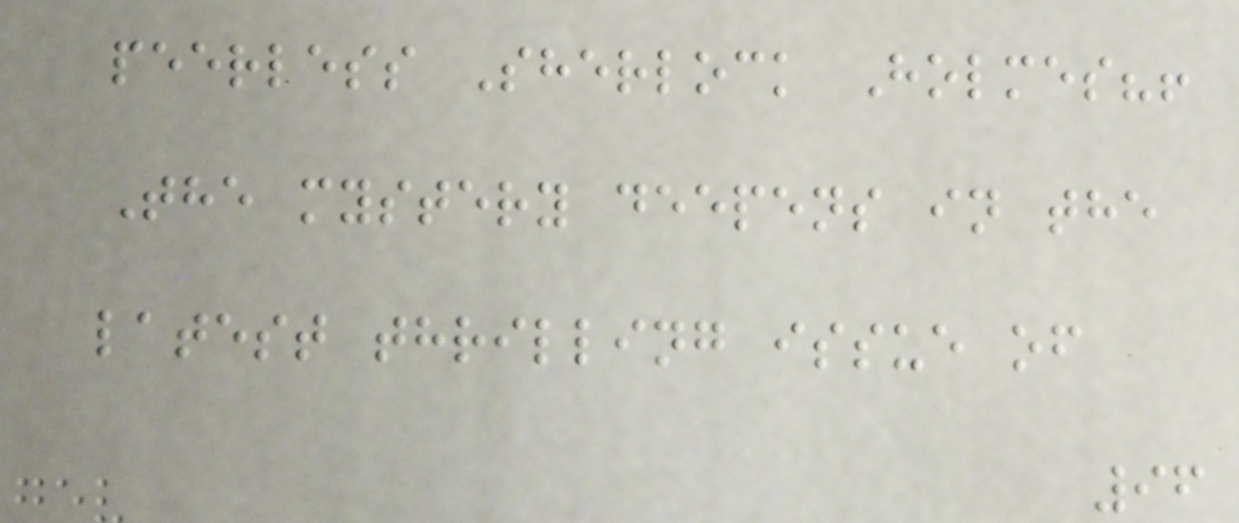peerless Sherlock Holmes?!
The mystery deepens in the
latest thrilling issue of
96
